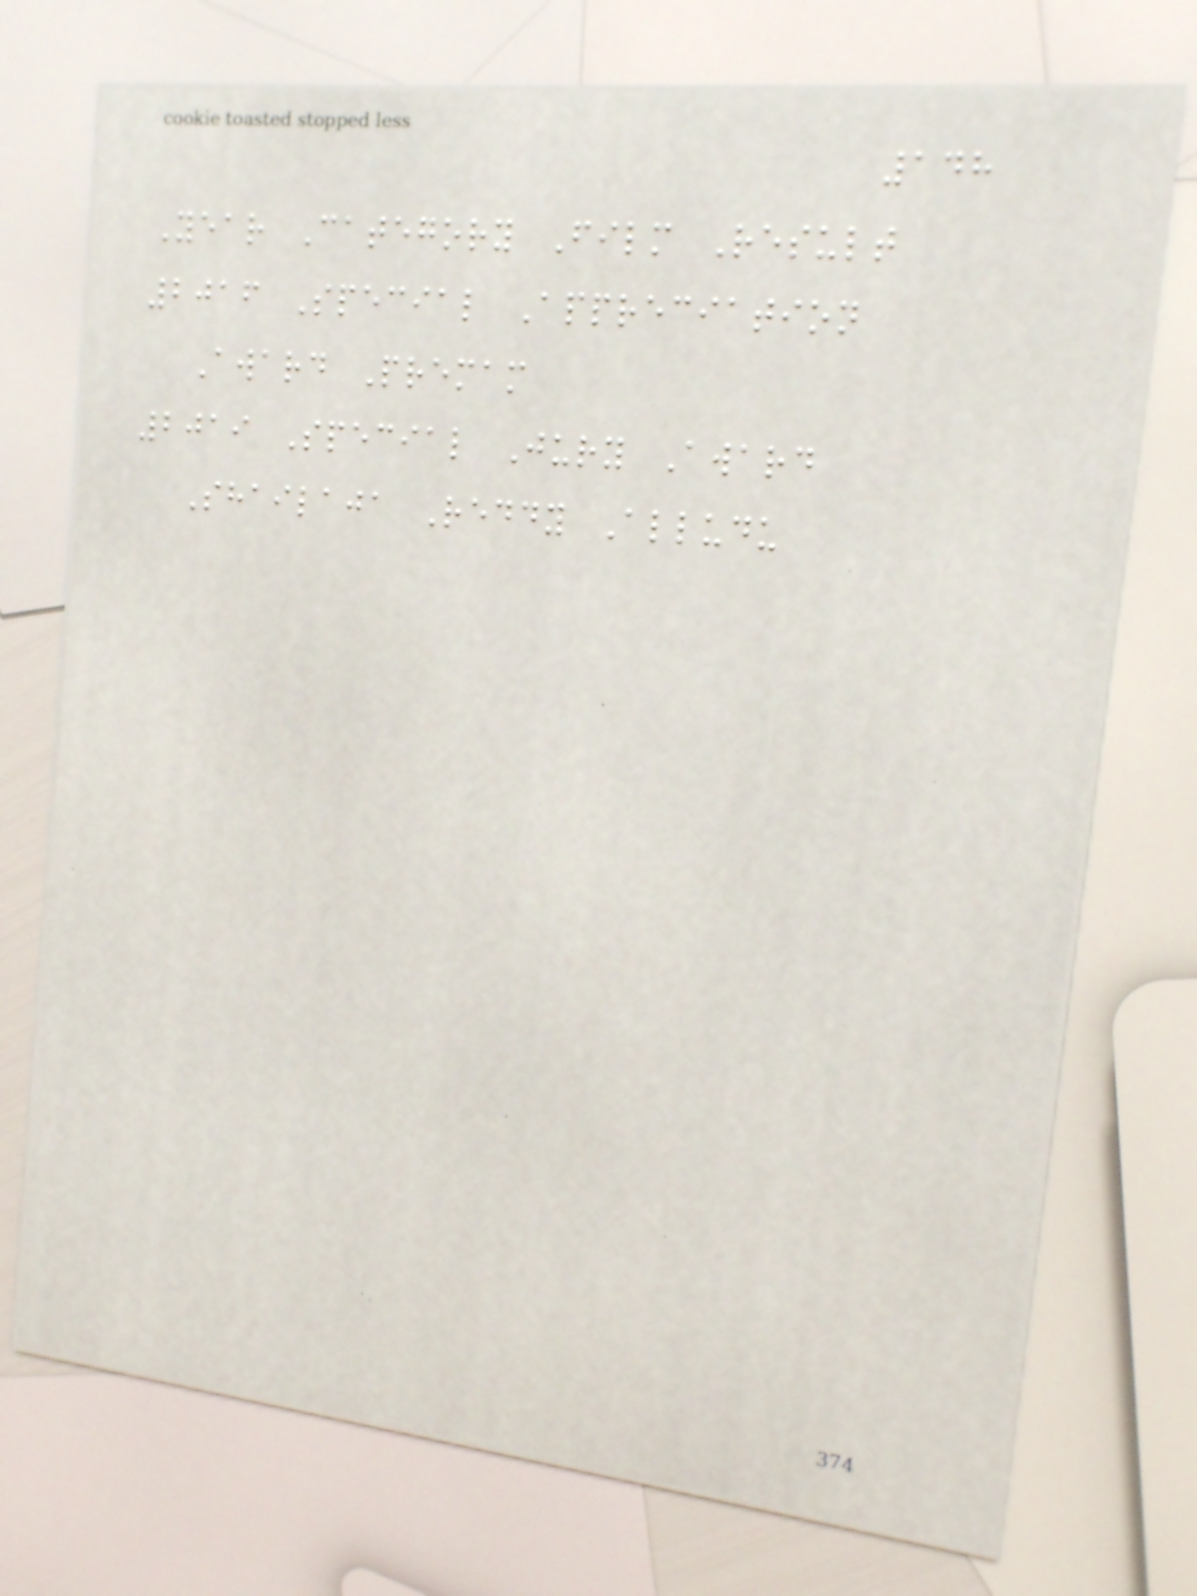148
Year Category Film Result
2016 Special Appreciation
Award Premam
2019 Special Jury Award
Shailaja Reddy Alludu
